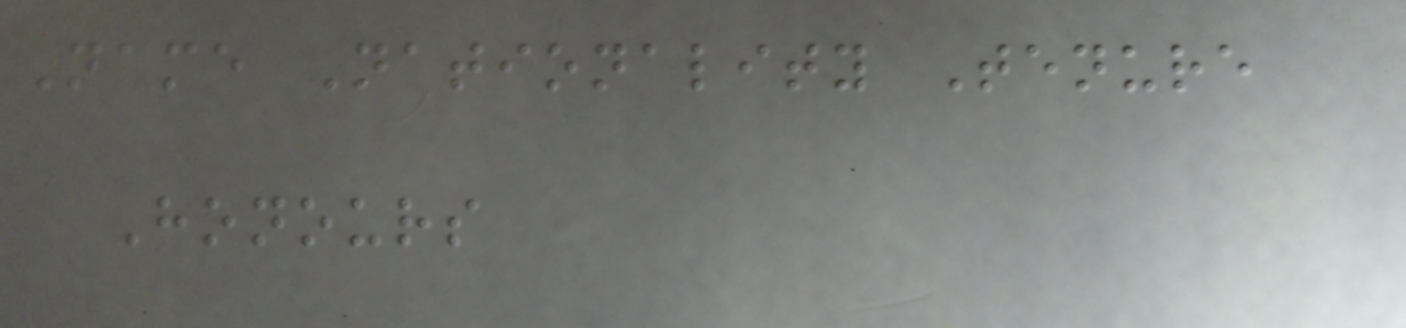Name Nationality Tenure
Honours
